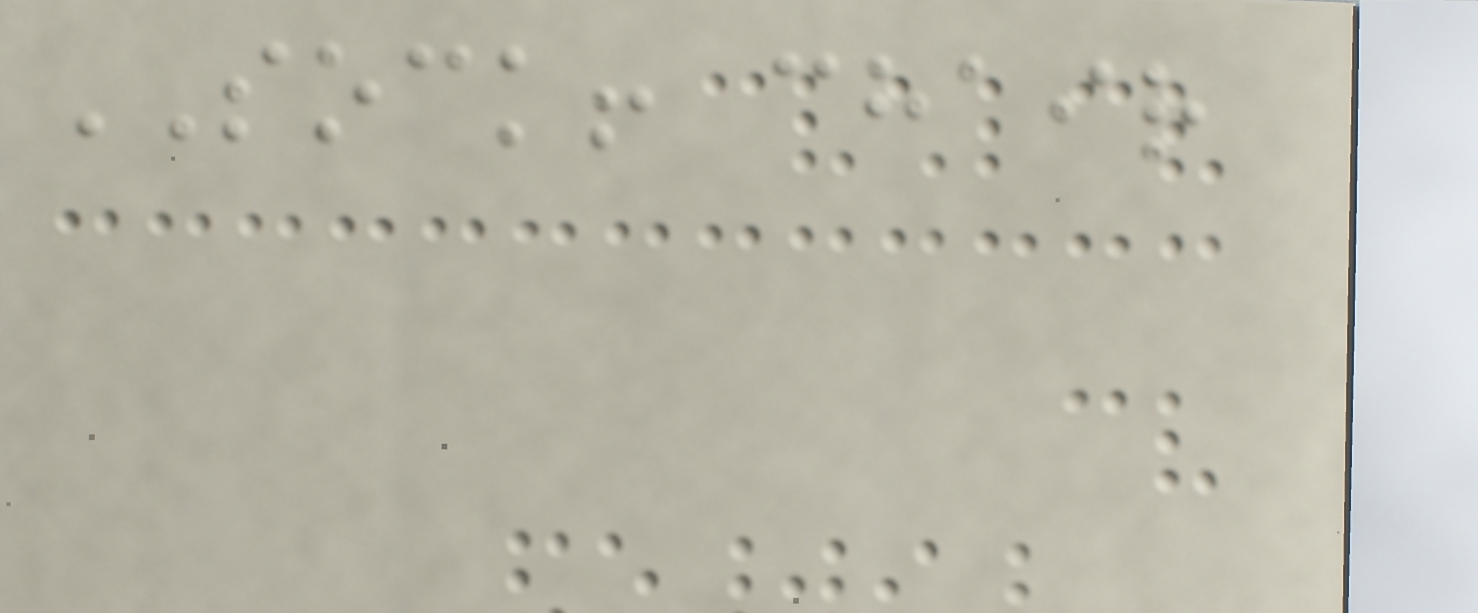SOCK! chair
